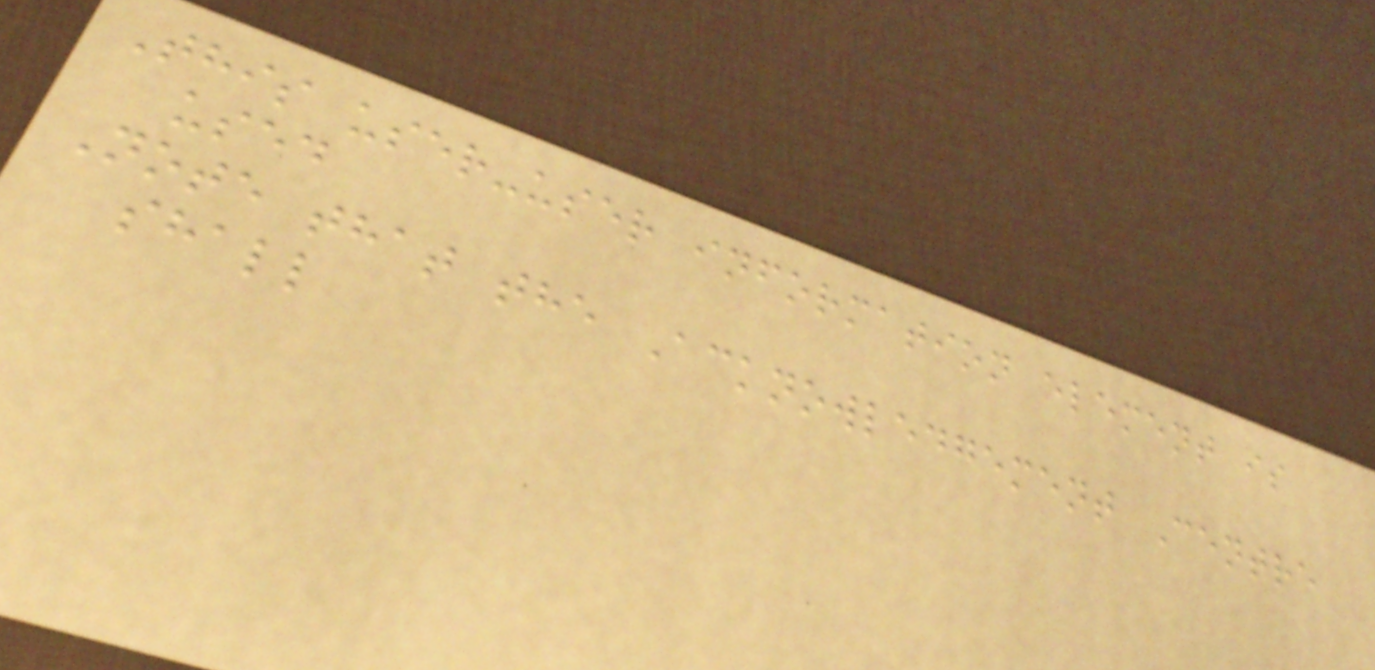This user-user information element is
used
Note that the Acknowledgement Centre
shall
